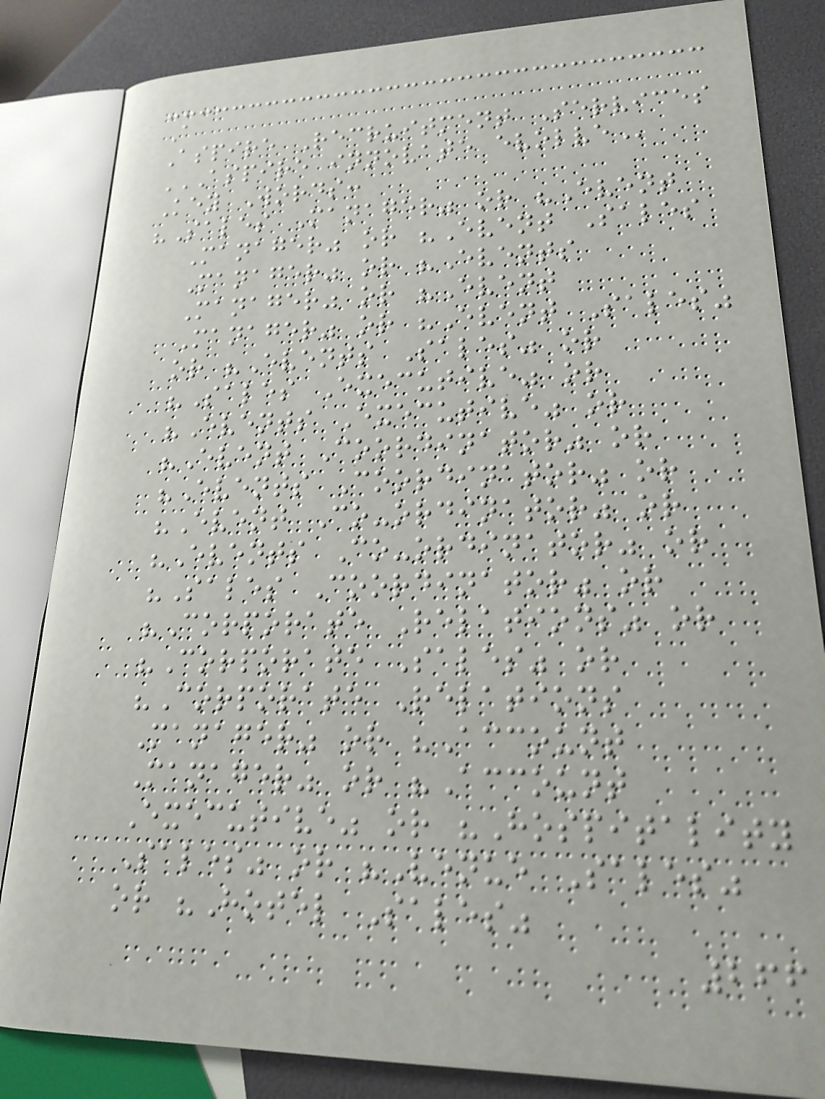A
Aspire Recruitment Services
ASPIRE INNOVATE EVOLVE
Key Words:
"Sales Manager" or "Event
Manager" or "Event Sales
Manager" or "Events
Manager" or "Event
Manager" or "Event Sales"
or "Events Sales" or
"Sales Executive" or
"Events Executive" or
"Event Coordinator" or
"Events Coordinator" or
"Event Co-ordinator" or
"Events Co-ordinator" or
"Sales Coordinator" or
"Corporate Relations" or
"Corporate Sales" or
"Corporate Relations
Manager" or "Account
Manager" or "Account
Executive" or "Hospitality
Sales" or "Venue Sales"
or "Hotel Sales"
266
